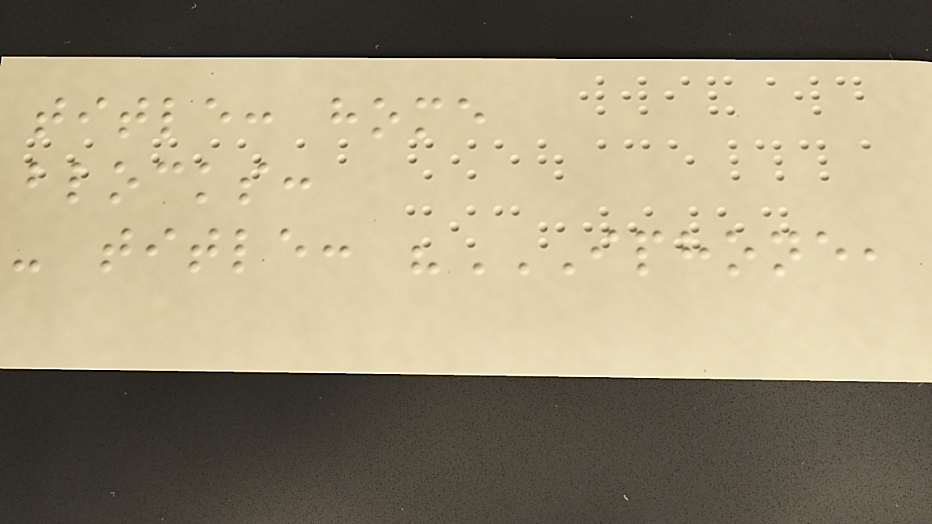title: home
blocks:
- title: "IPHONE,
